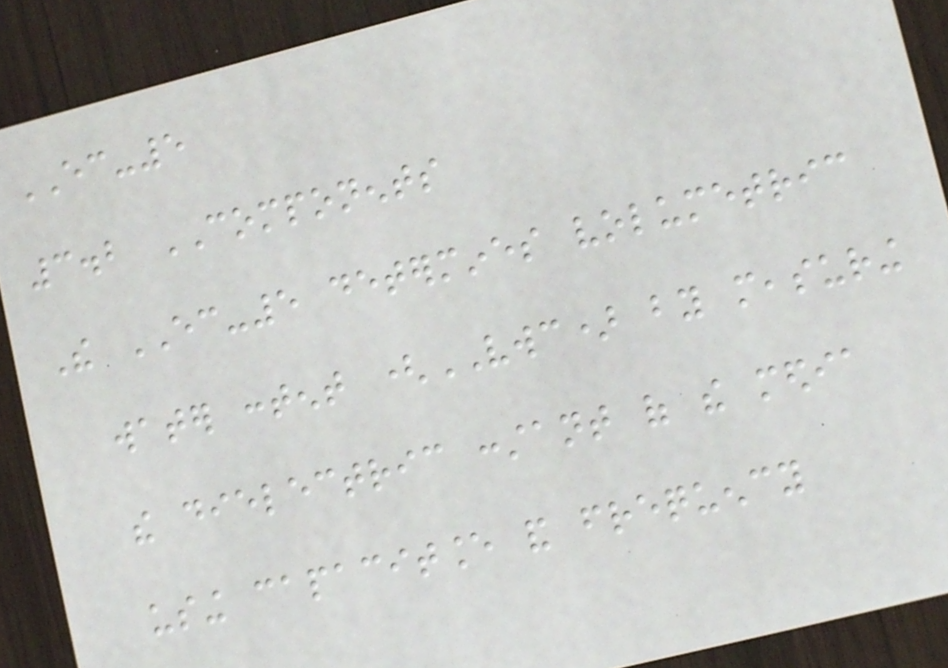EC-5
3.2 COMPONENTS
The EC-5 determines volumetric
water content (VWC) by measuring
the dielectric constant of the media
using capacitance and frequency
